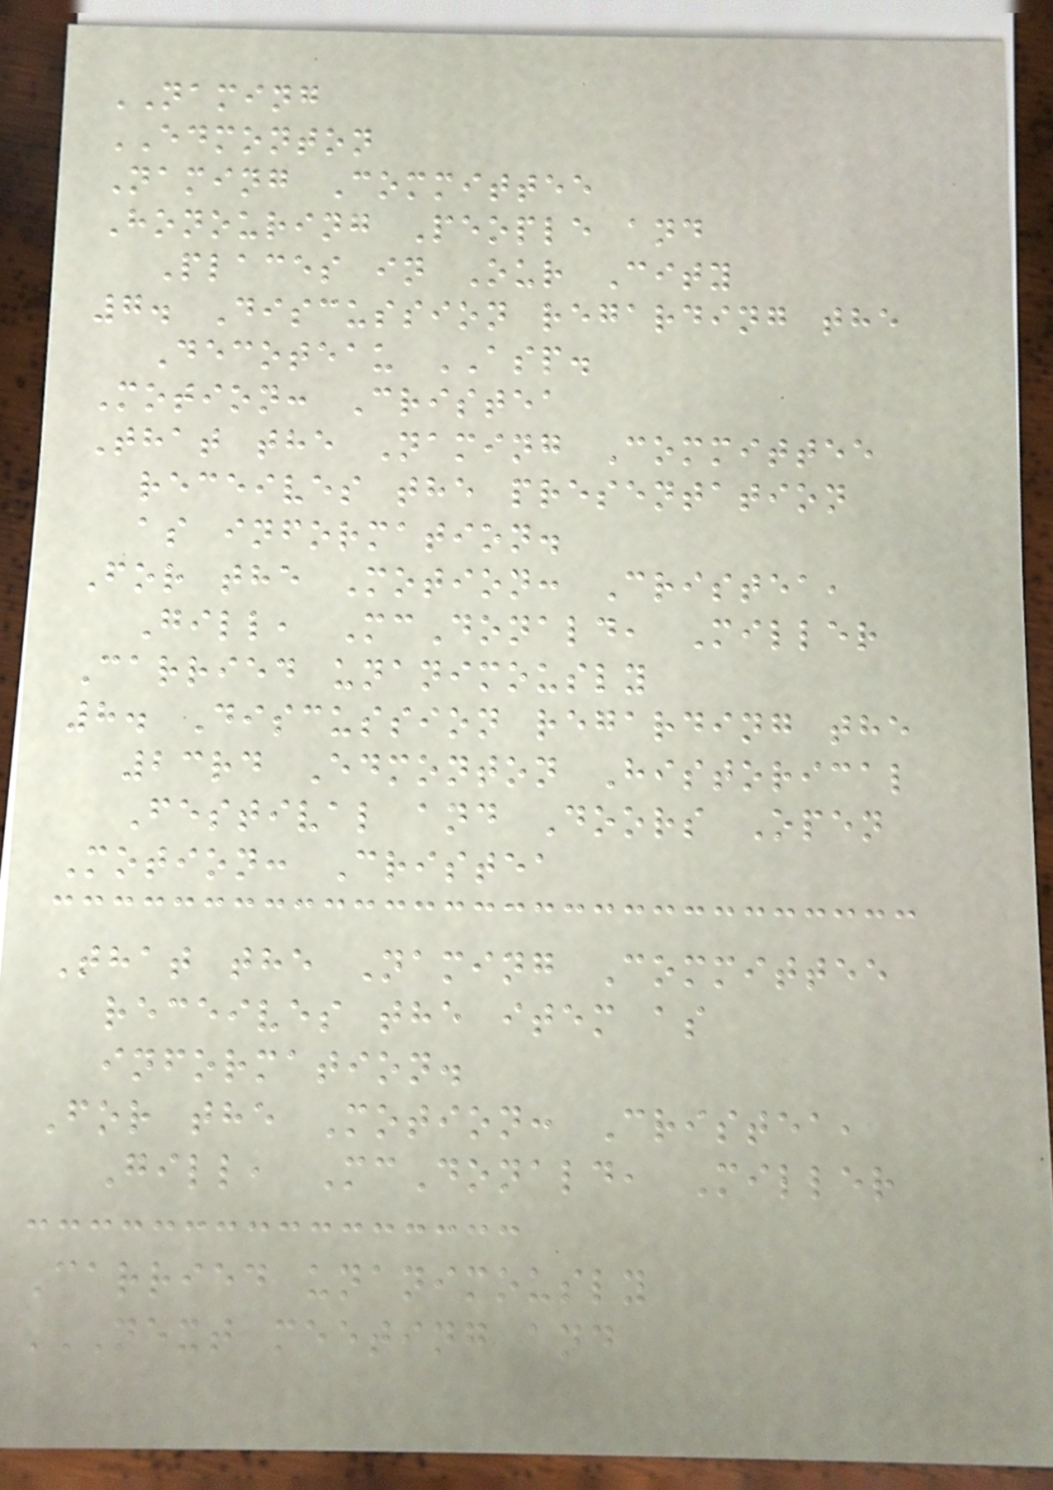NAMING
EDMONTON
Naming Committee
Honouring People and
Places in Our City
7. Discussion regarding the
Decoteau ASP.
Motion: Cristea
That the Naming Committee
receives the presentation
as information.
For the Motion: Cristea,
Gill, McDonald, Miller
Carried unanimously
8. Discussion regarding the
23rd Edmonton Historical
Festival and Doors Open
Motion: Cristea
That the Naming Committee
receives the item as
information.
For the Motion: Cristea,
Gill, McDonald, Miller
Carried unanimously
NEXT MEETING AND
